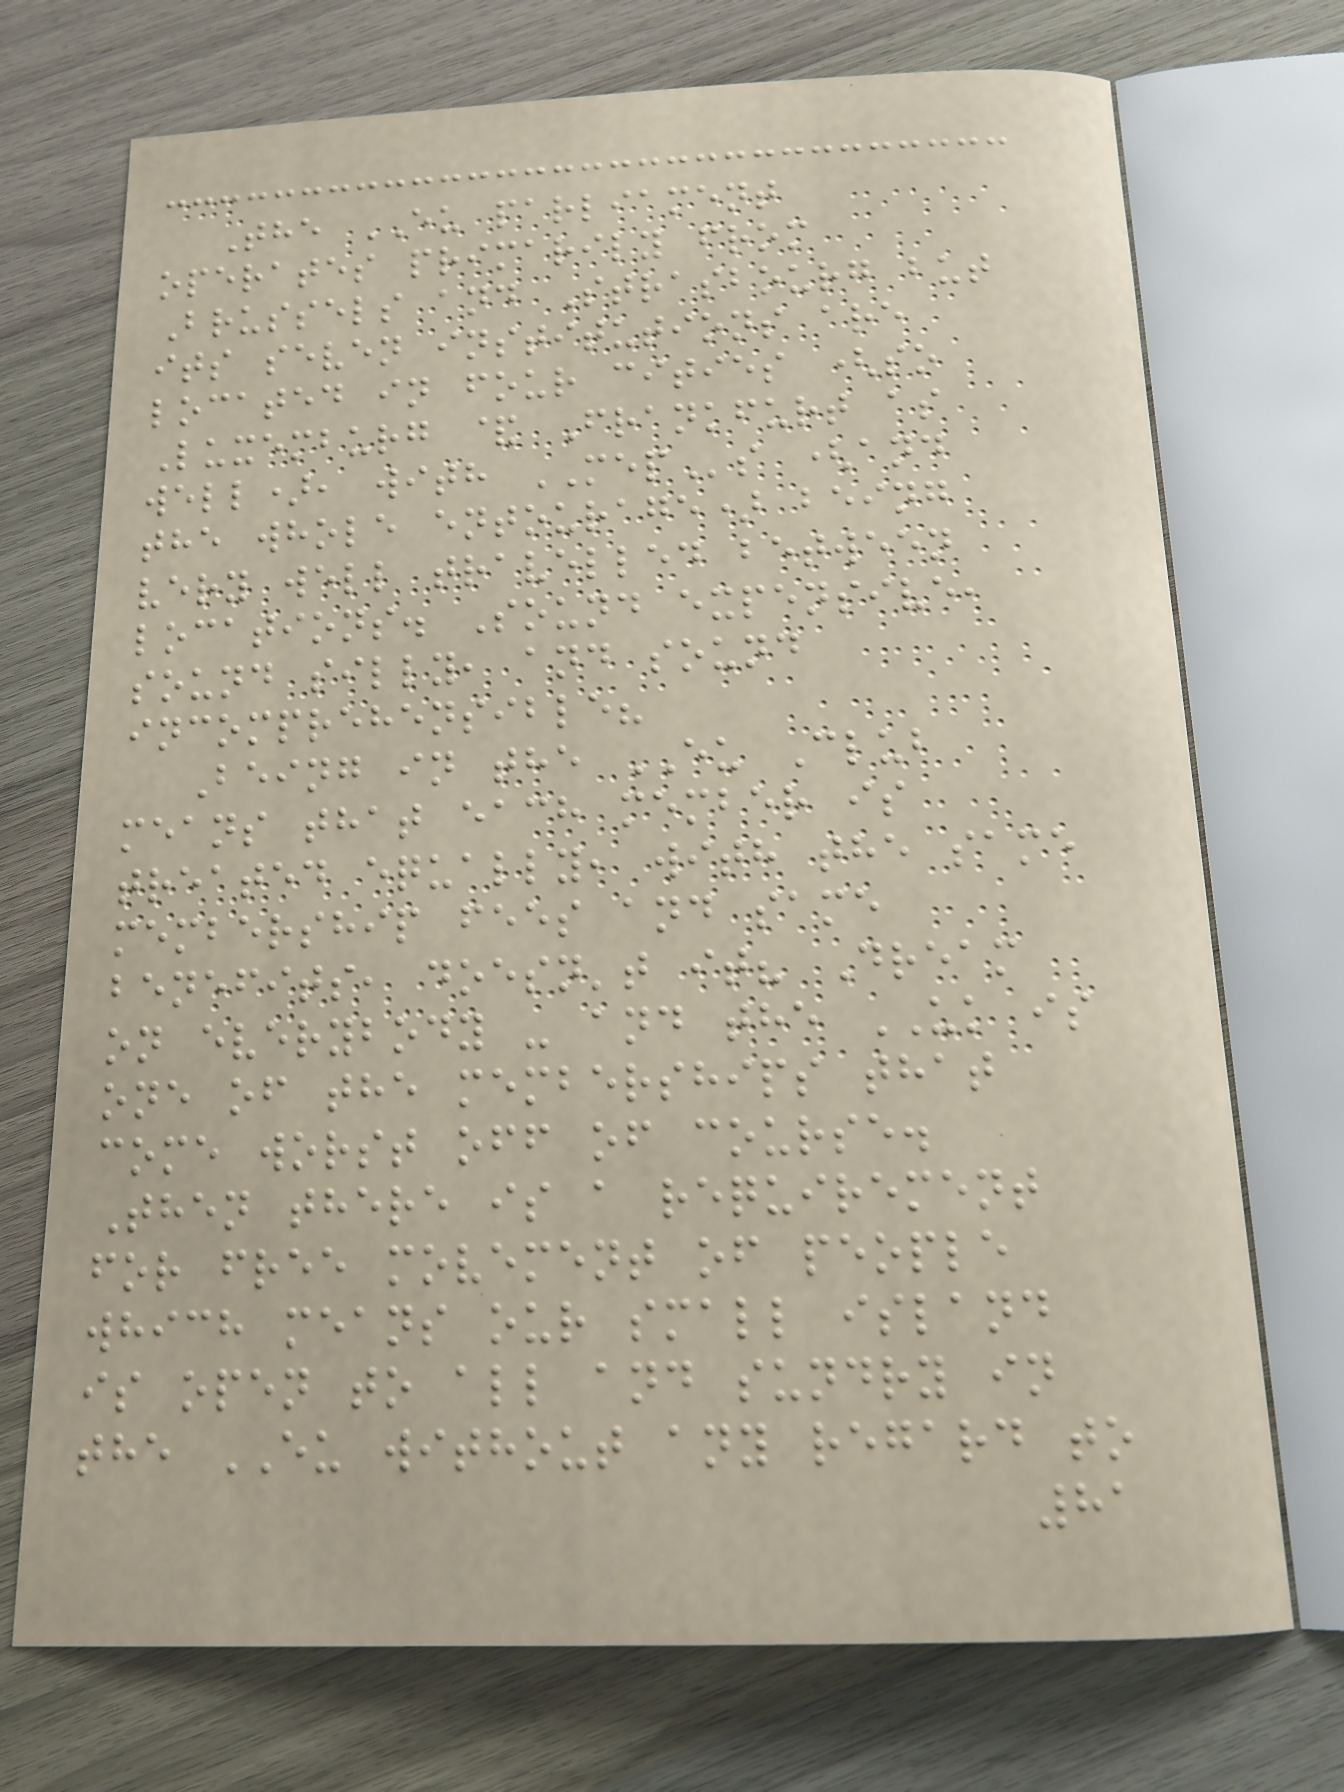The EU parliament
operates primarily from
Brussels and Strasbourg but
its seven institutions are
located in four cities (so
Luxemburg & Frankfurt as
well), with MEPs (and
the whole entourage) being
very well travelled between
locations. Sound expensive,
sound silly, and sound
incomprehensible?
Being in the EU Club
means that each member is
treated equally, with the same
membership fees and same
benefits, doesn't it? Dream
on everybody - and the UK is
one of the memberships that
come worst off of course.
Then there is a requirement
for free movement of people
which means our small island
is open to all and sundry in
the EU without any regard to
81
